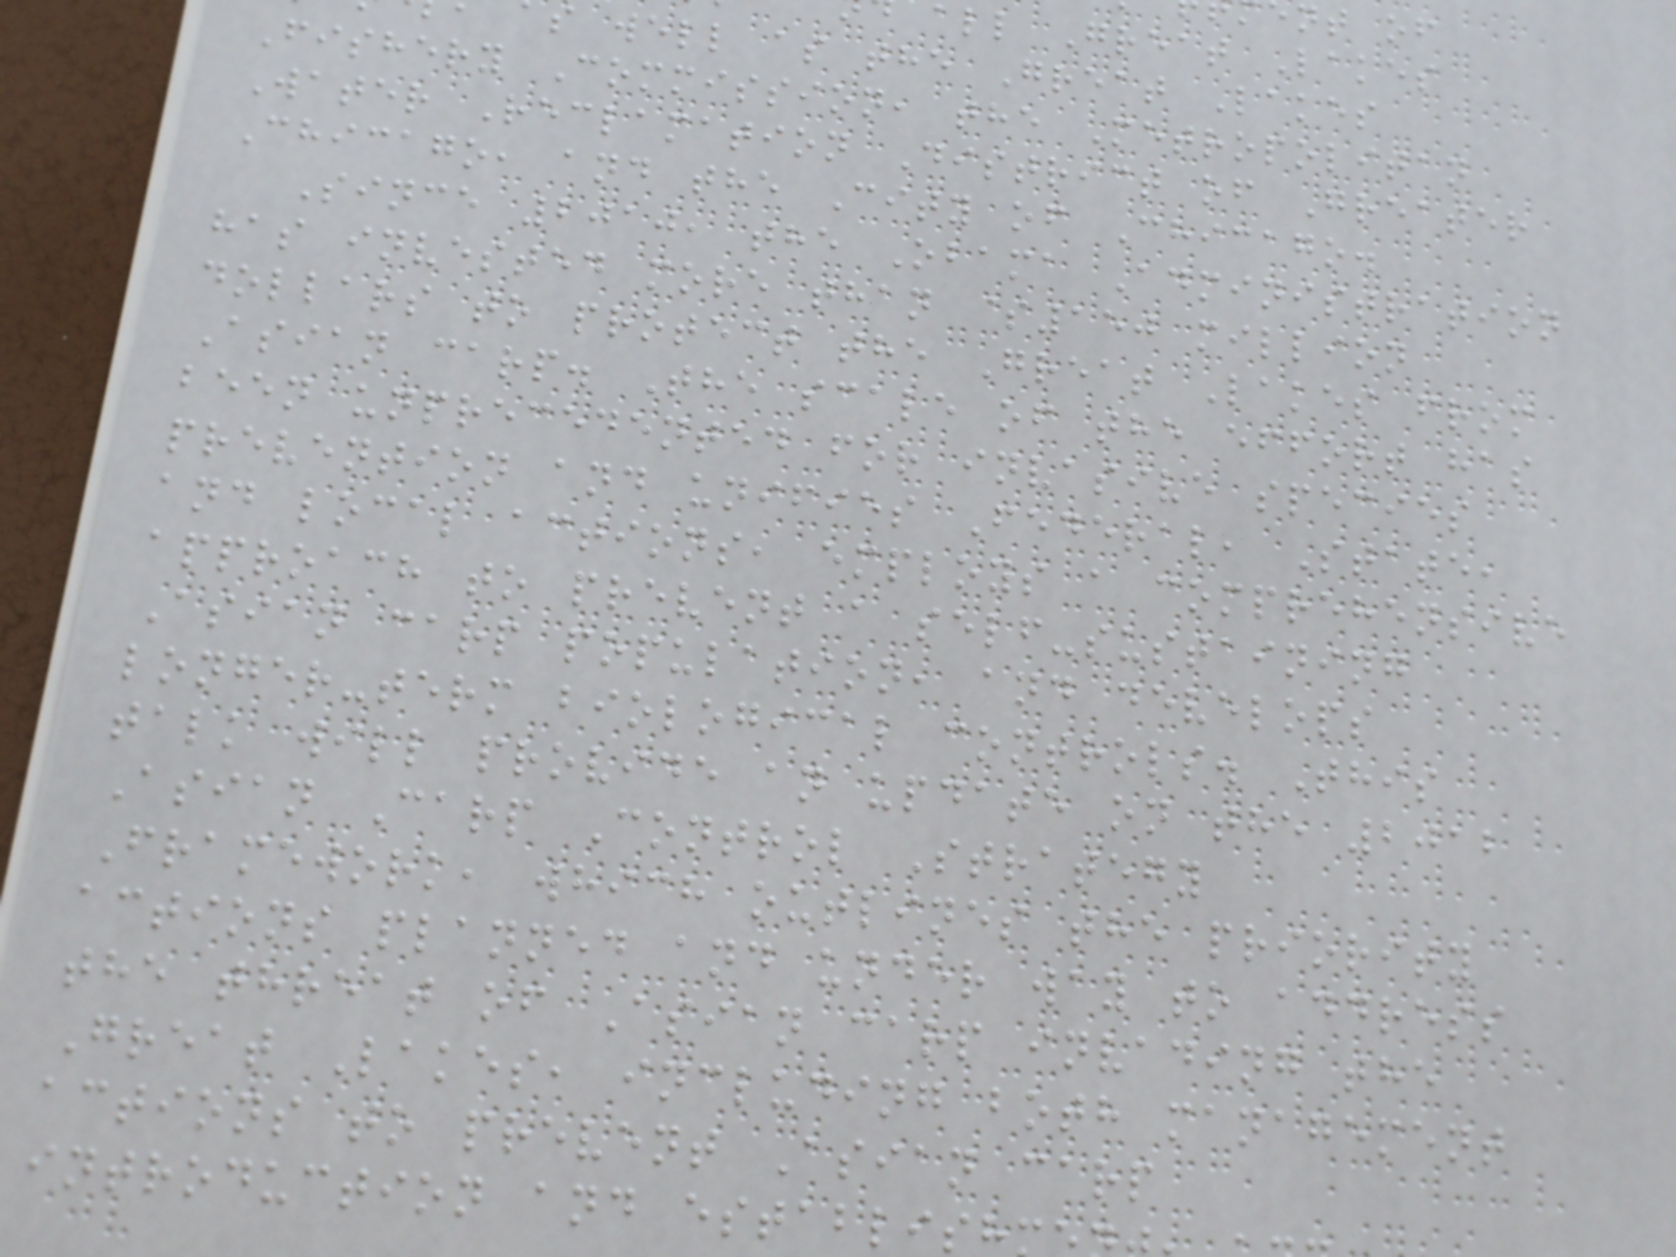all Great Lakes
s well as the Great Lakes
Fishery Commission, the Metropolitan
Water Reclamation District of Greater
Chicago, and the City of Chicago.
Since 2010, the Obama Administration
has invested more than $150 million
dollars to protect the Great Lakes from
Asian carp. The scale of the effort has
been unprecedented for invasive species
prevention and unifies Federal, State,
and local actions, employs a comprehensive
approach to prevent a self-sustaining
Asian carp population, and develops
longer-term biological controls. This
talk will provide an update on the 2012
Asian Carp Control Strategy
Framework, which outlines the priority
actions planned and under way to address
the threat of Asian carp invading the
Great Lakes, including both management
actions to prevent Asian carp
introduction and establish
